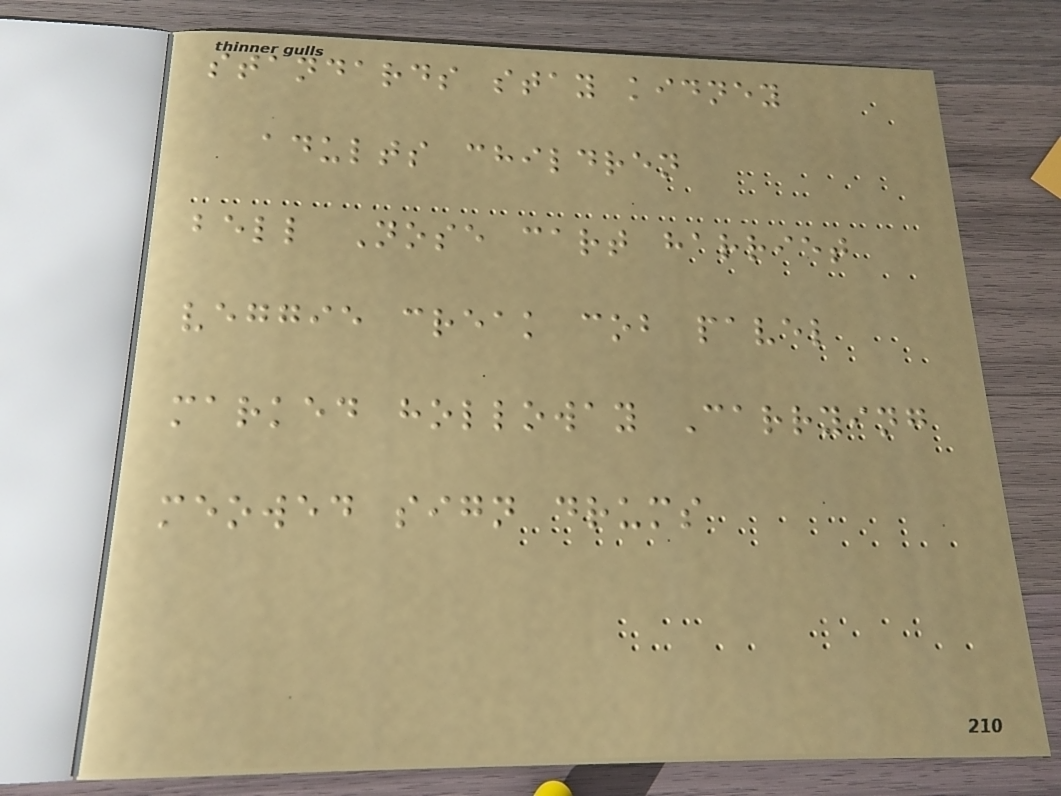standards stay kidney
adults children
bell Nose cart harriet
veggie creak cob pavel
marked holloway Carrying
meowed sign drums
